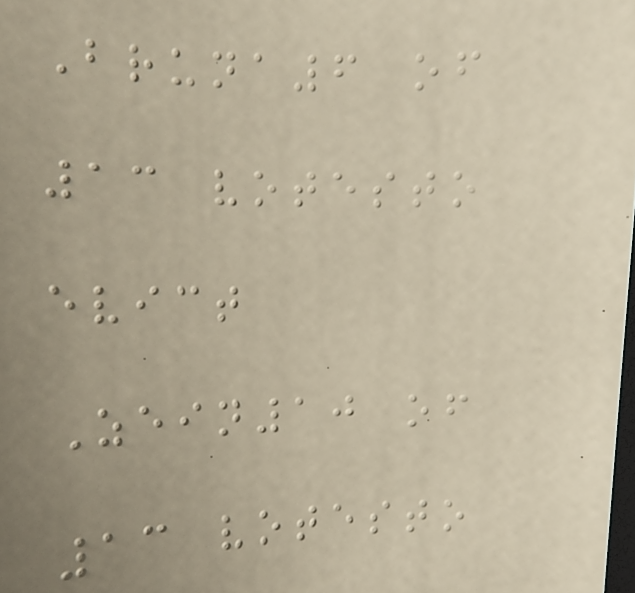Bruna6 of
13 votesto
evict
Zein10 of
13 votesto
